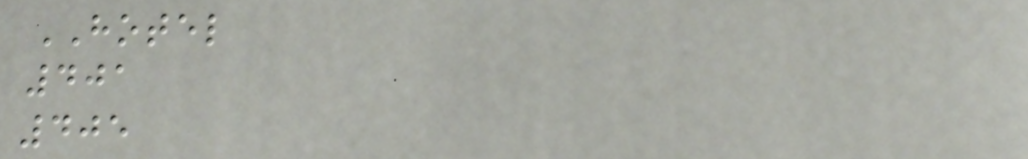HOTEL
401
405
